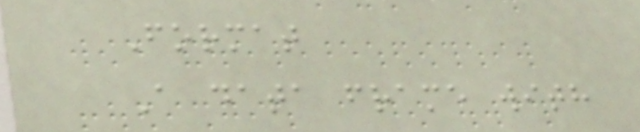Format
A data frame with
